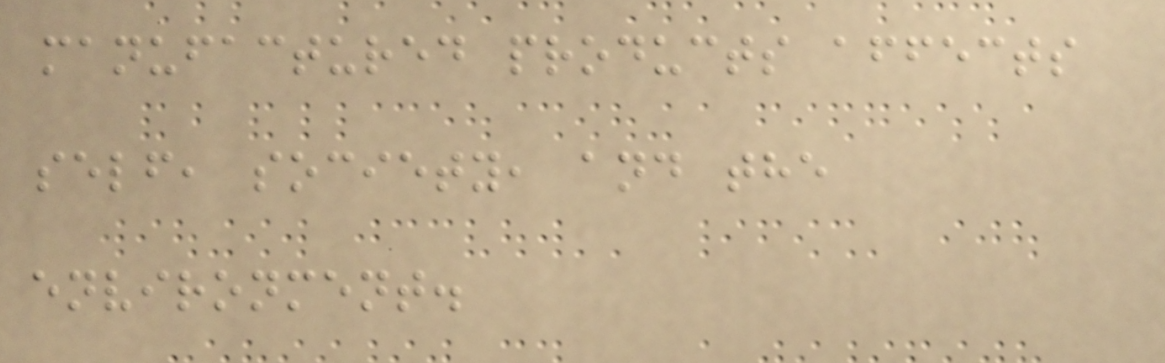manufactured products affects
self, society, and the
environment.
